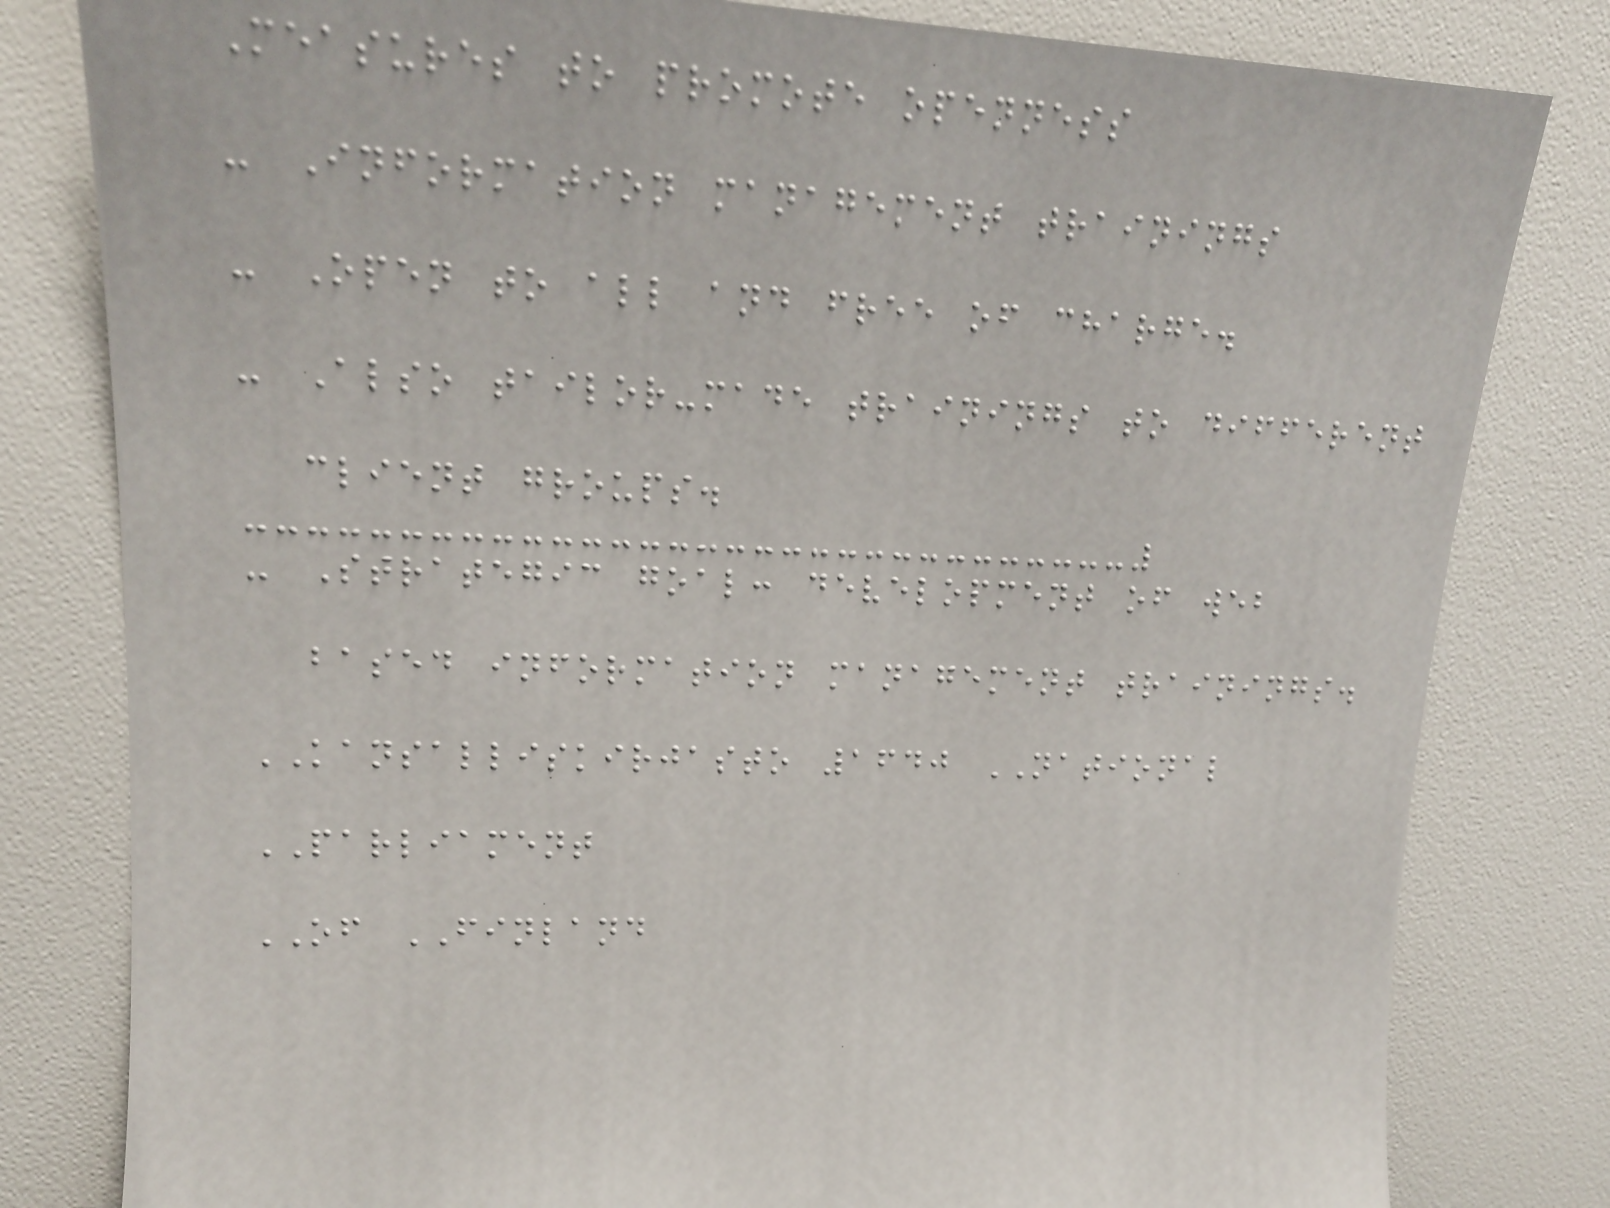Measures to promote openness
- Information management trainings
- Open to all and free of charge.
- Also tailor-made trainings to different
client groups.
- Strategic goal: development of web
based information management trainings.
KANSALLISKIRJASTO 1640 NATIONAL
PARLIAMENT
OF FINLAND
